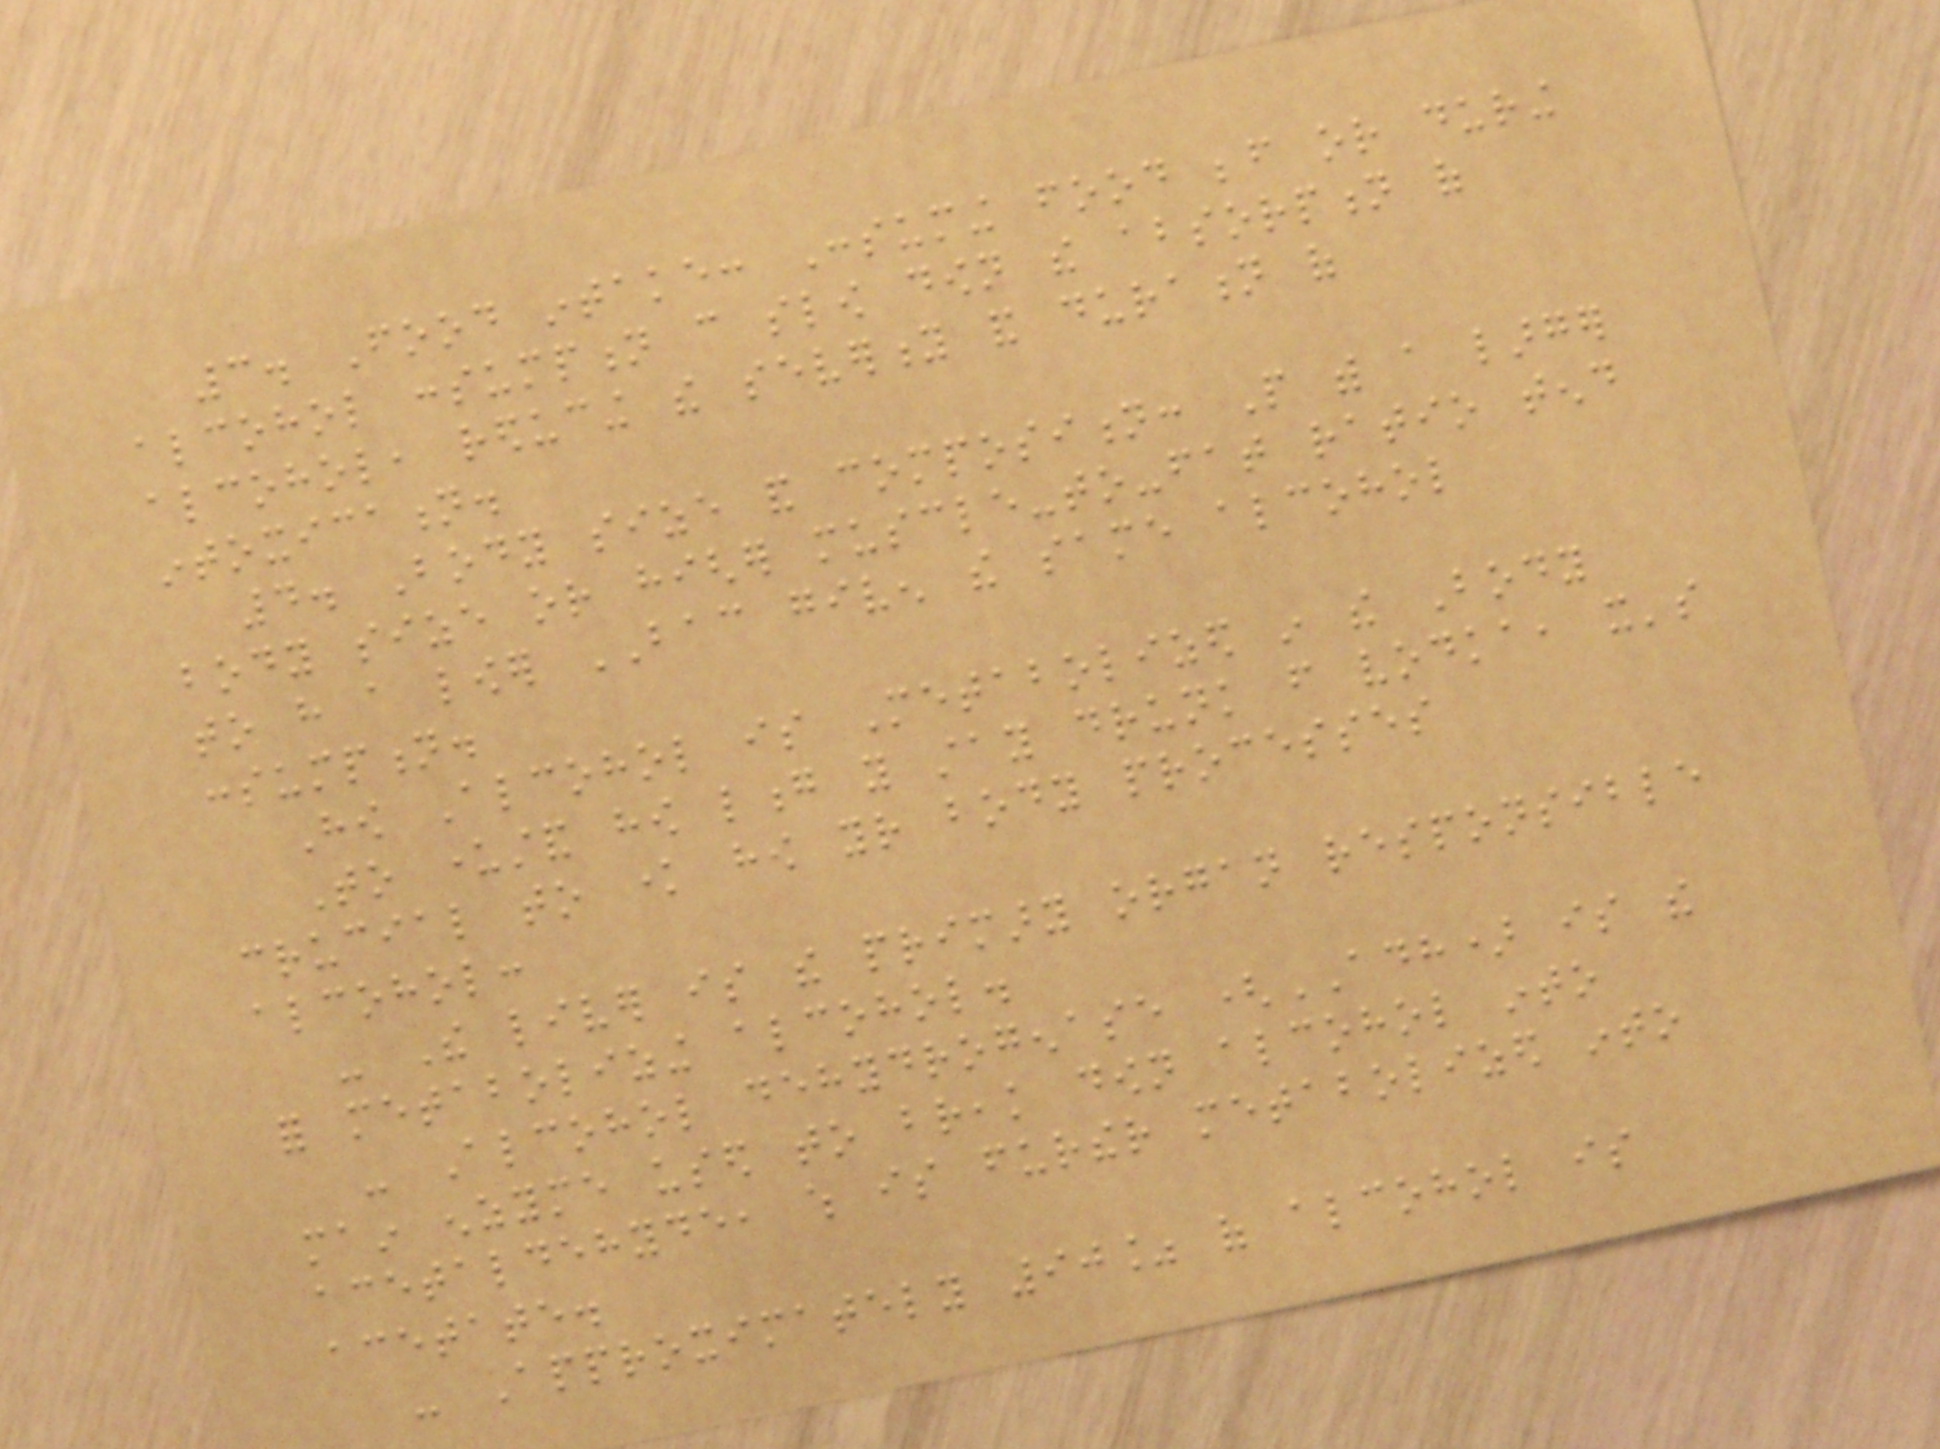3. Food intake: Consuming food before or during
alcohol consumption can slow down the absorption of
alcohol, reducing the severity and duration of
intoxication.
4. Body size and composition: People with a larger
body size or higher muscle-to-fat ratio tend
to have a lower BAC given the same alcohol
consumption.
How Alcohol is Metabolized in the Body
To understand how long you stay drunk from vodka, it's
crucial to know how your body processes
alcohol:
- The liver is the primary organ responsible
for metabolizing alcohol.
- Alcohol dehydrogenase (ADH) is the
main enzyme used to break down alcohol into
acetaldehyde, which is further metabolized into
acetate.
- Approximately 90% of alcohol is
